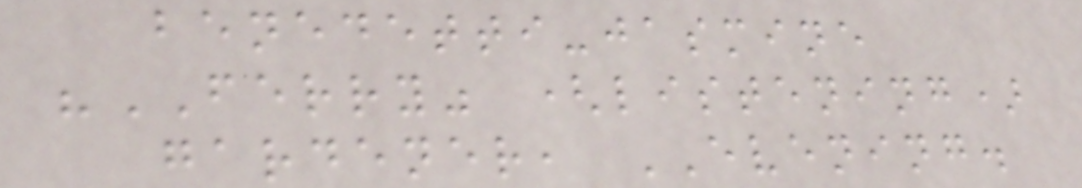benedetti-jasmine
"FERRY" (listening)
gardener, EVENING.
